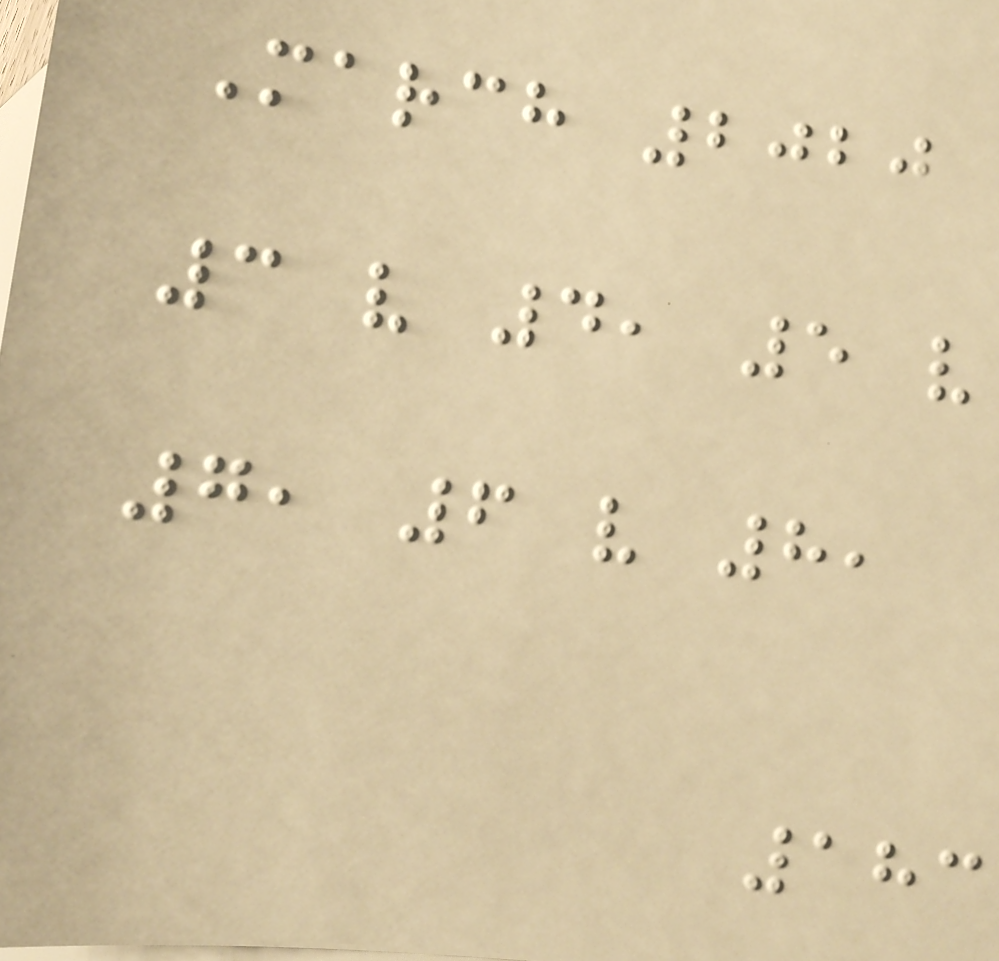March 2020
3 v 4, 5 v
7, 6 v 8,
183
